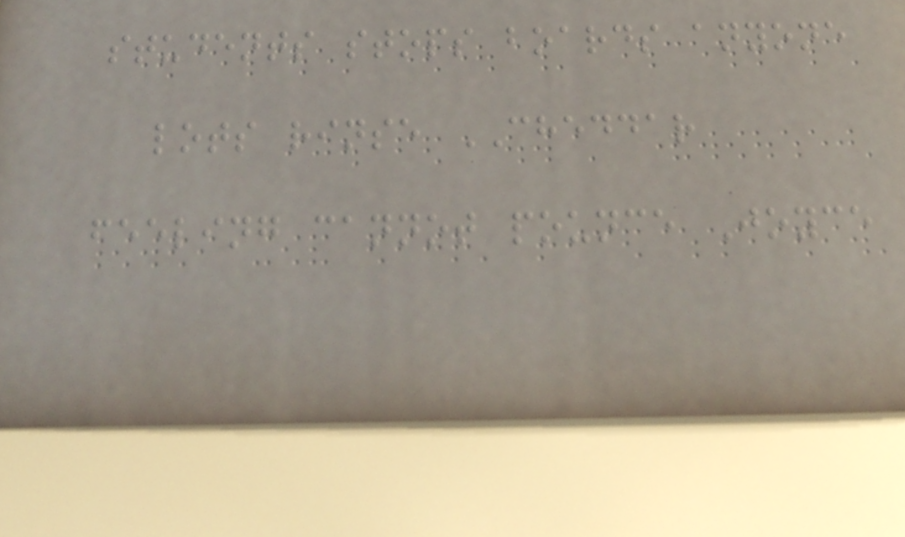students stops boards anyone
lots rinse CHEDDAR
feeling cannot pounce Joyce
